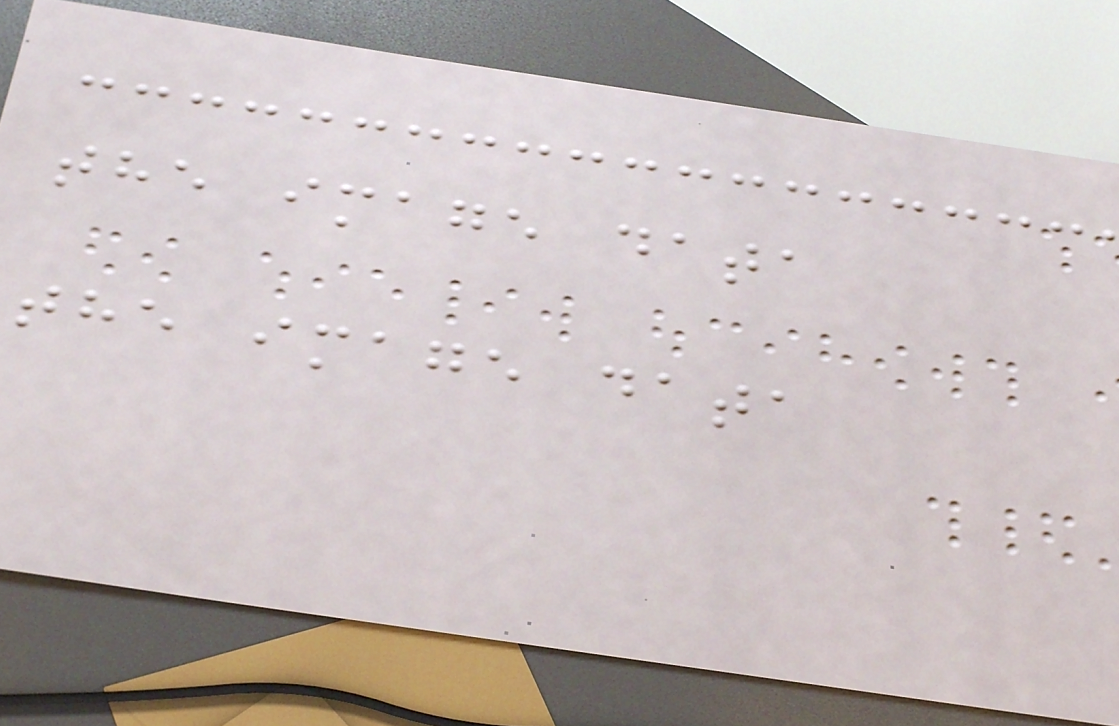the image data
the image data
